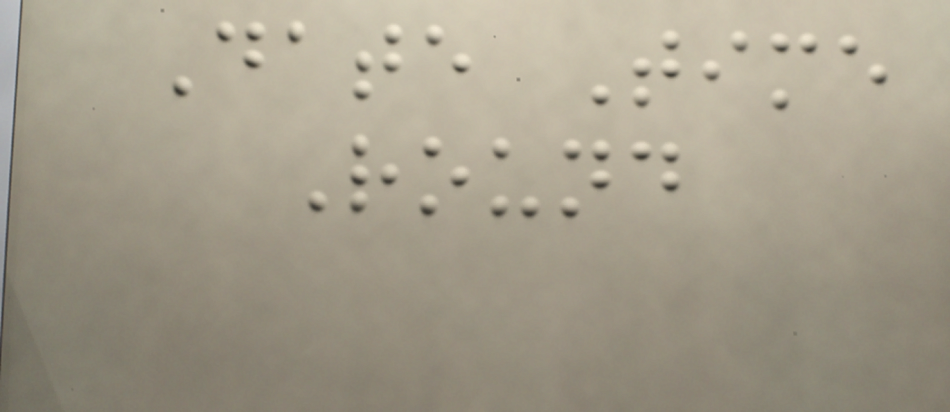Date Time
Round
